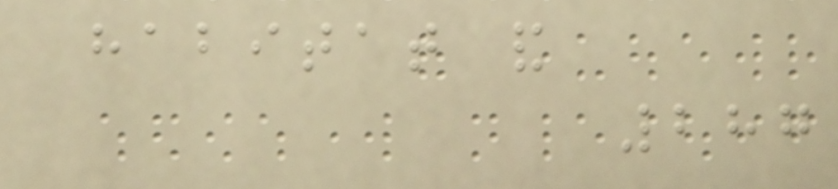habitat and
287
